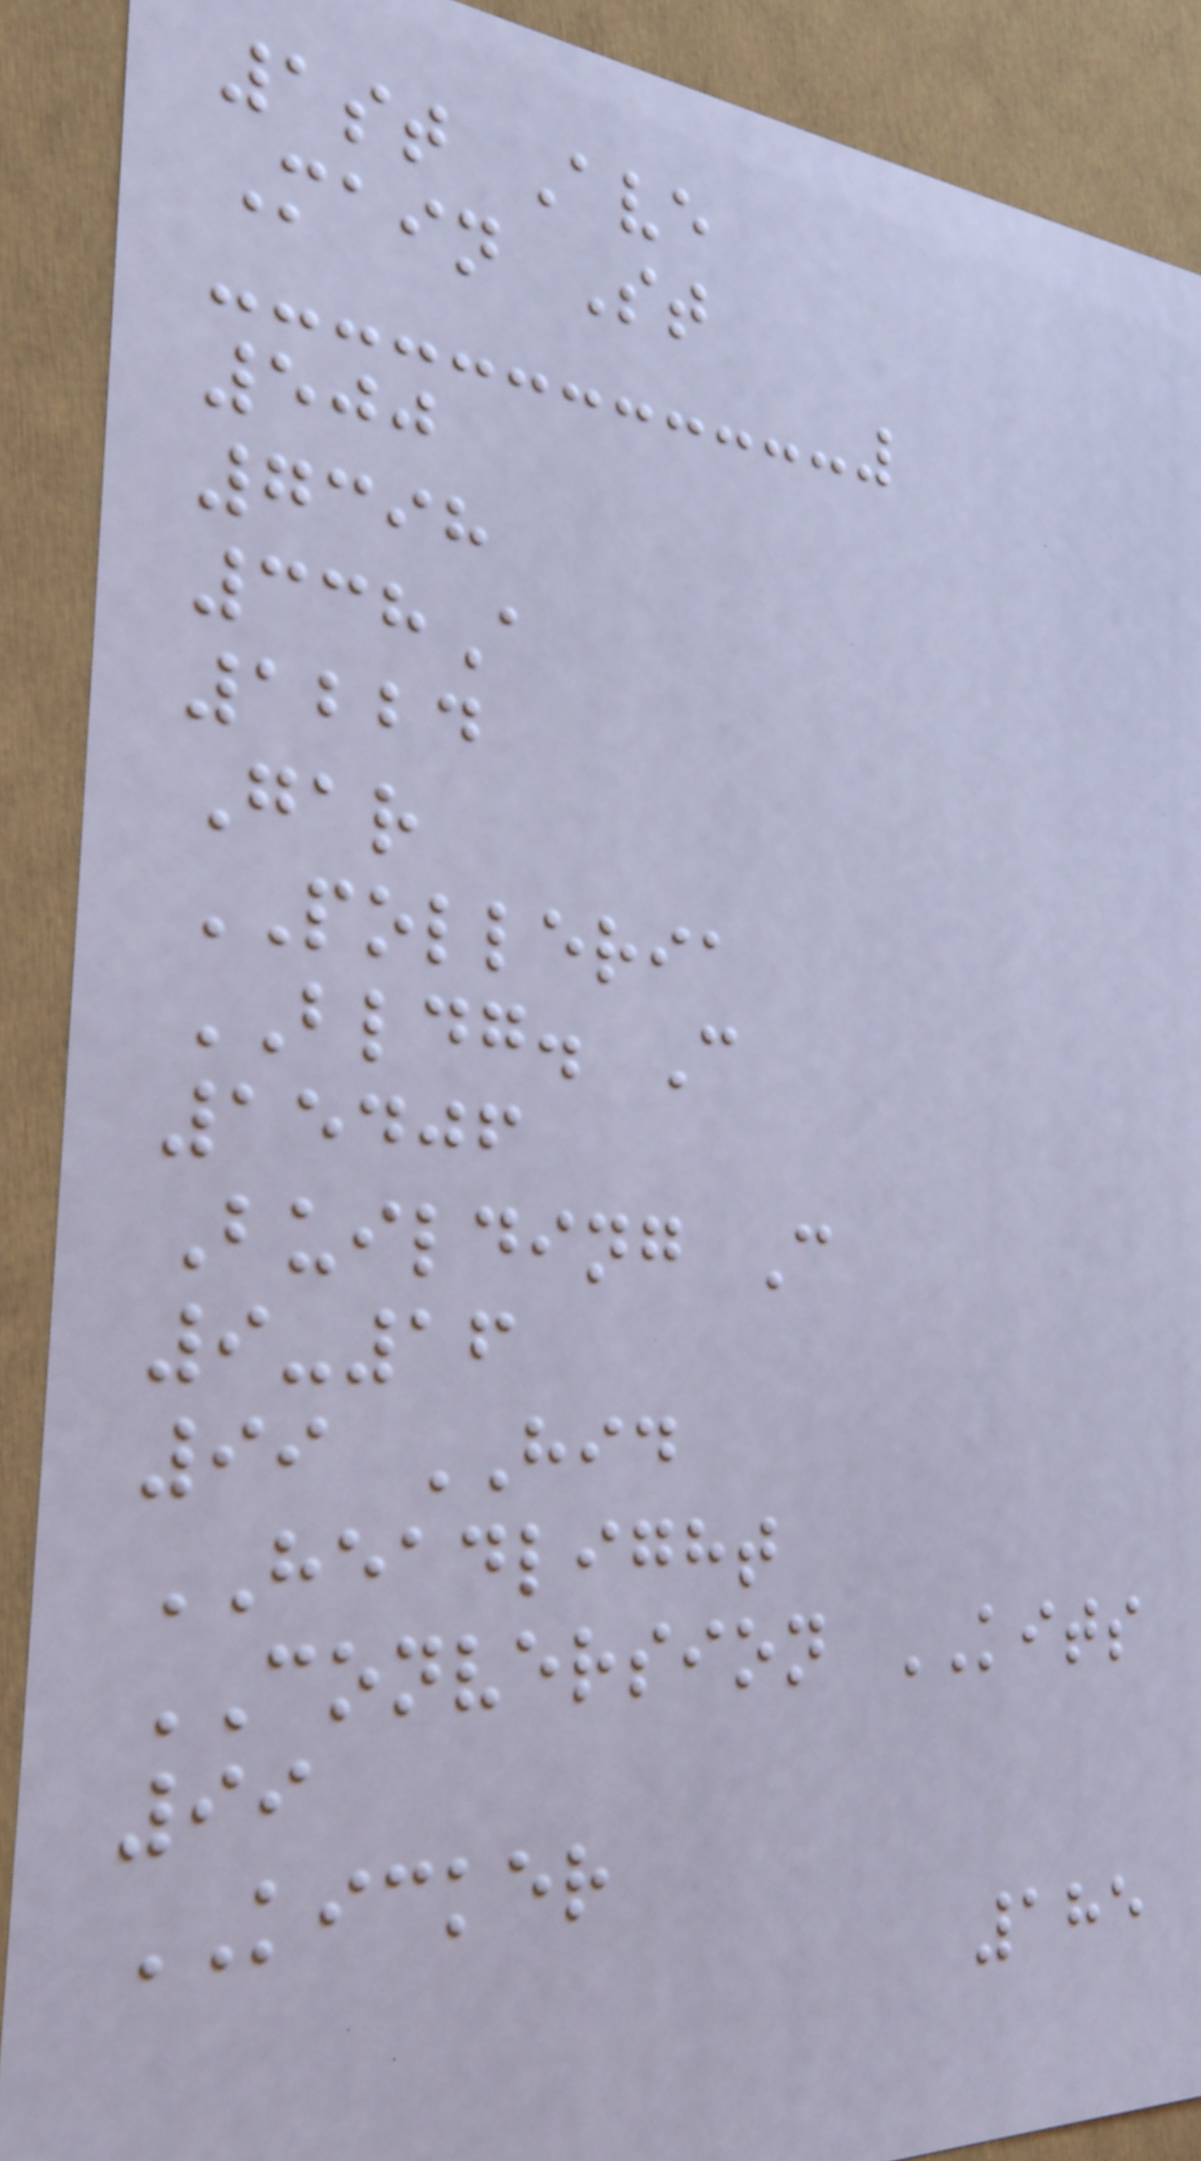1st Ave
Main St
500
7398
338A
1224
Gar
POLLERIA
BLDG. C
15406
Building C
9-16
99 HID
HEADLIGHT
CONVERSION KITS
99
KICKER
185
